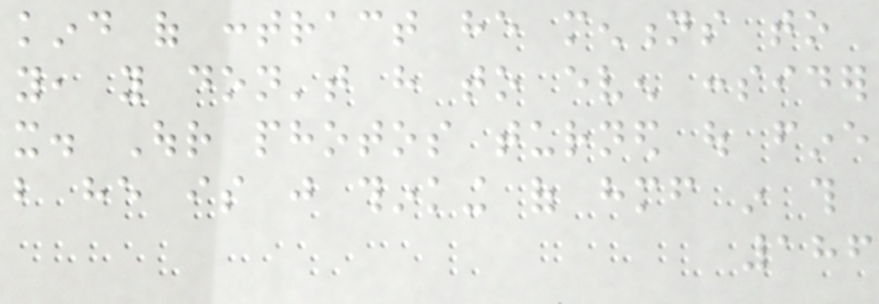kind of contract he mentions to
you, you don't have to even consider
it. Our photos turned out fine
but he is just thinking of himself in this
186
